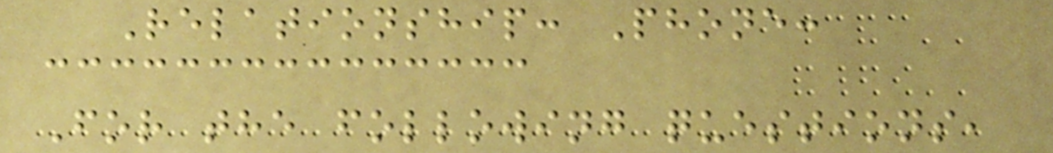Relationship: Phone:
For the following questions,
